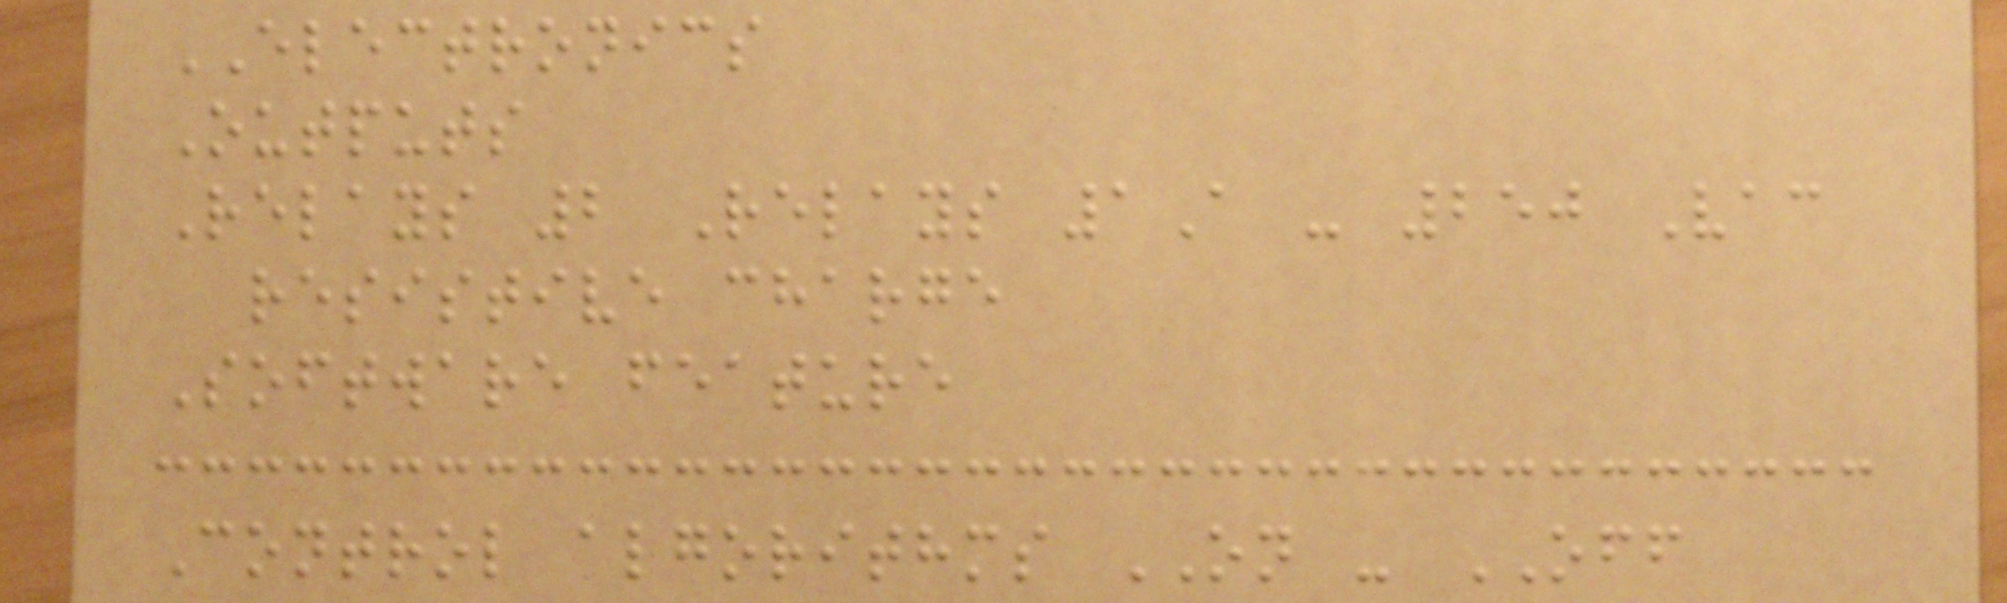ELECTRONICS
Outputs
Relays 2 Relays 1A - 250 Vac
resistive charge
Software feature
Control algorithms ON - OFF
